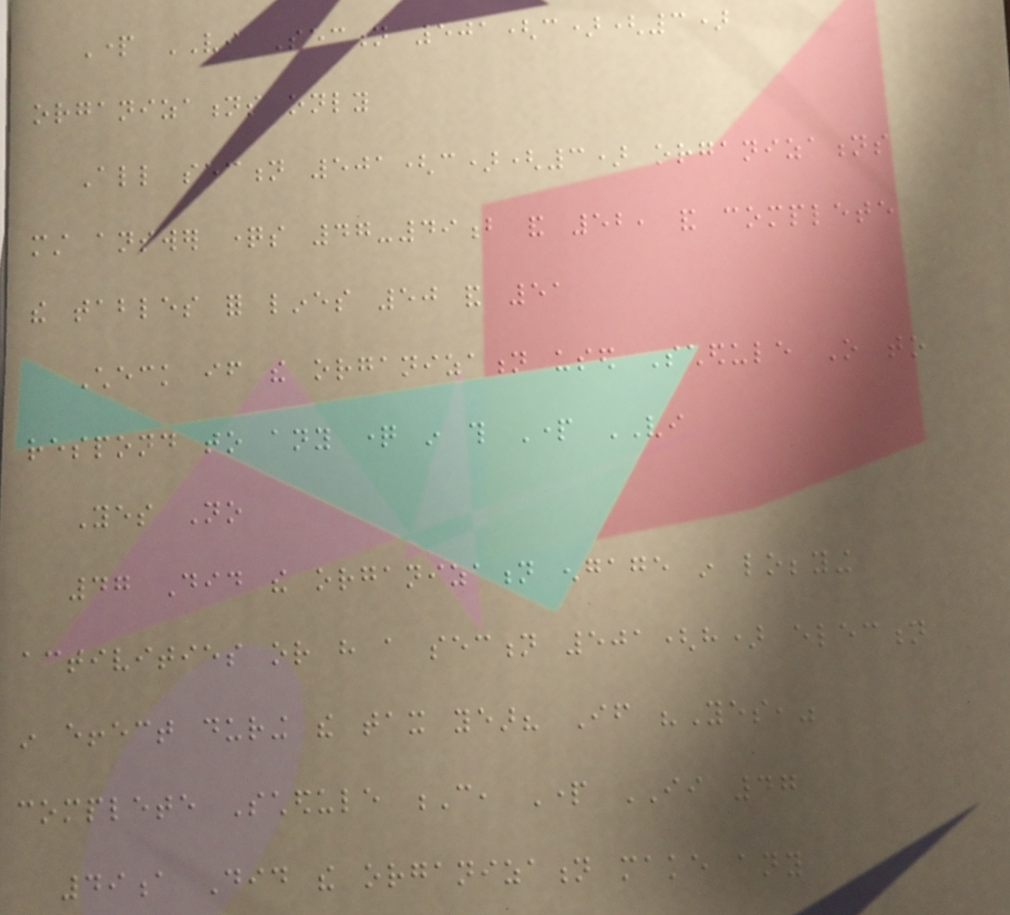Part VI Section 501(c)(3)
organizations only
All section 501(c)(3) organizations
must answer questions 47-49b and 52, and complete
the tables for lines 50 and 51
Check if the organization used Schedule O to
respond to any question in this Part VI
Yes No
47 Did the organization engage in lobbying
activities or have a section 501(h) election
in effect during the tax year? If "Yes,"
complete Schedule C, Part II 47
49a Did the organization make any
